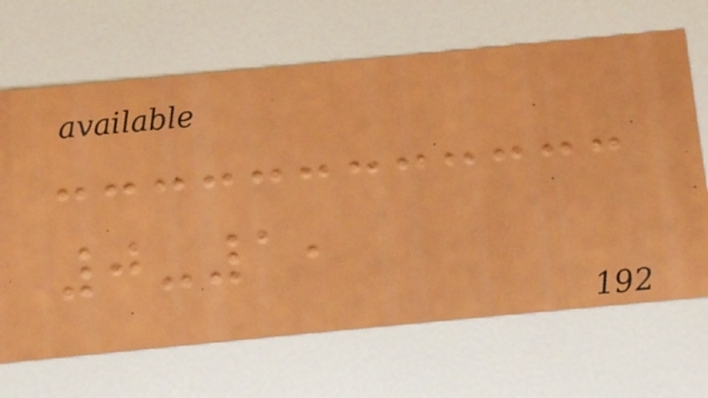0-1,
